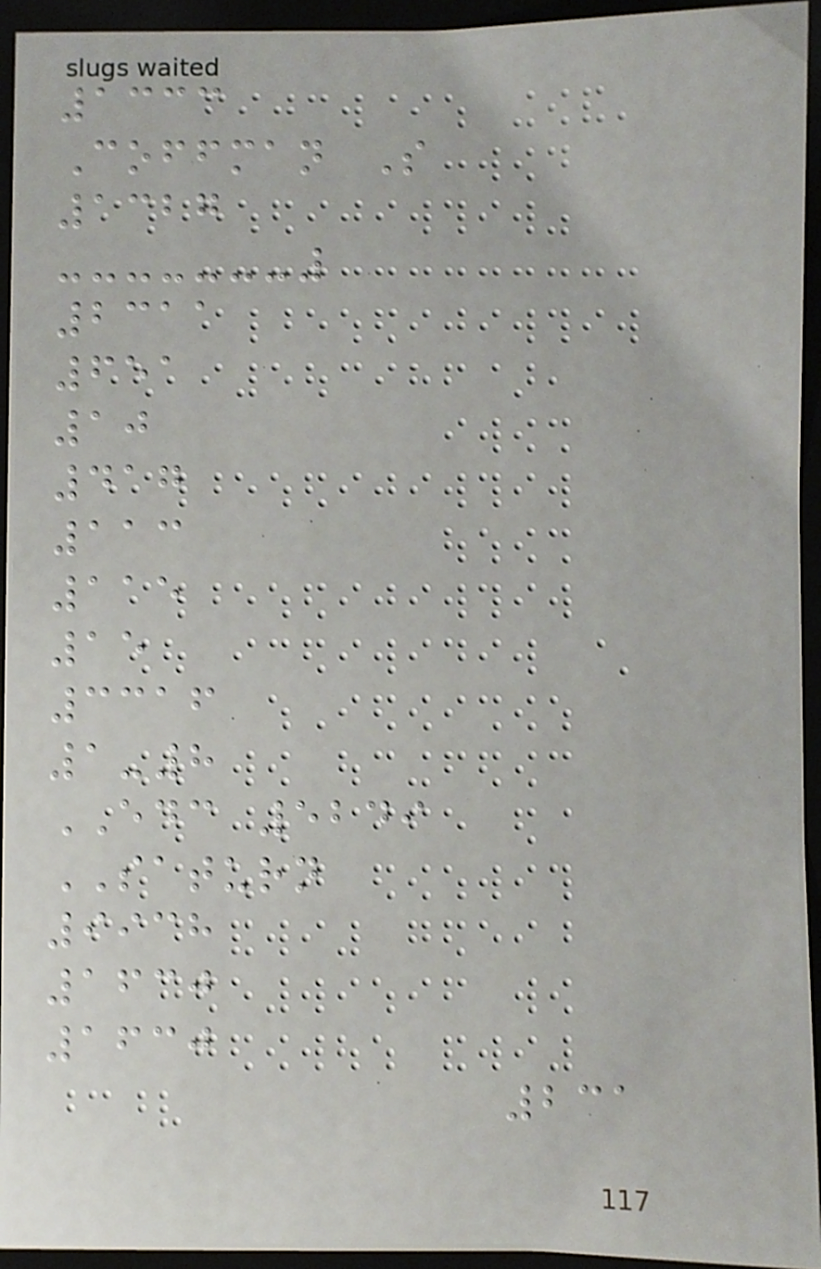1333
Coffman S
1327
2311
651
10
417
113
115
15
3316
1-8
EDC 5249
SATURN
9938
1630
1630
231
